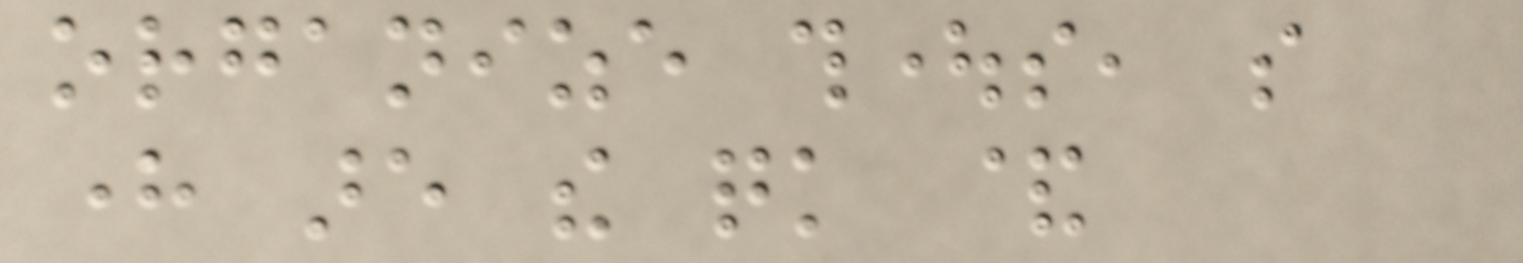organize thoughts, so
here are the quick &
